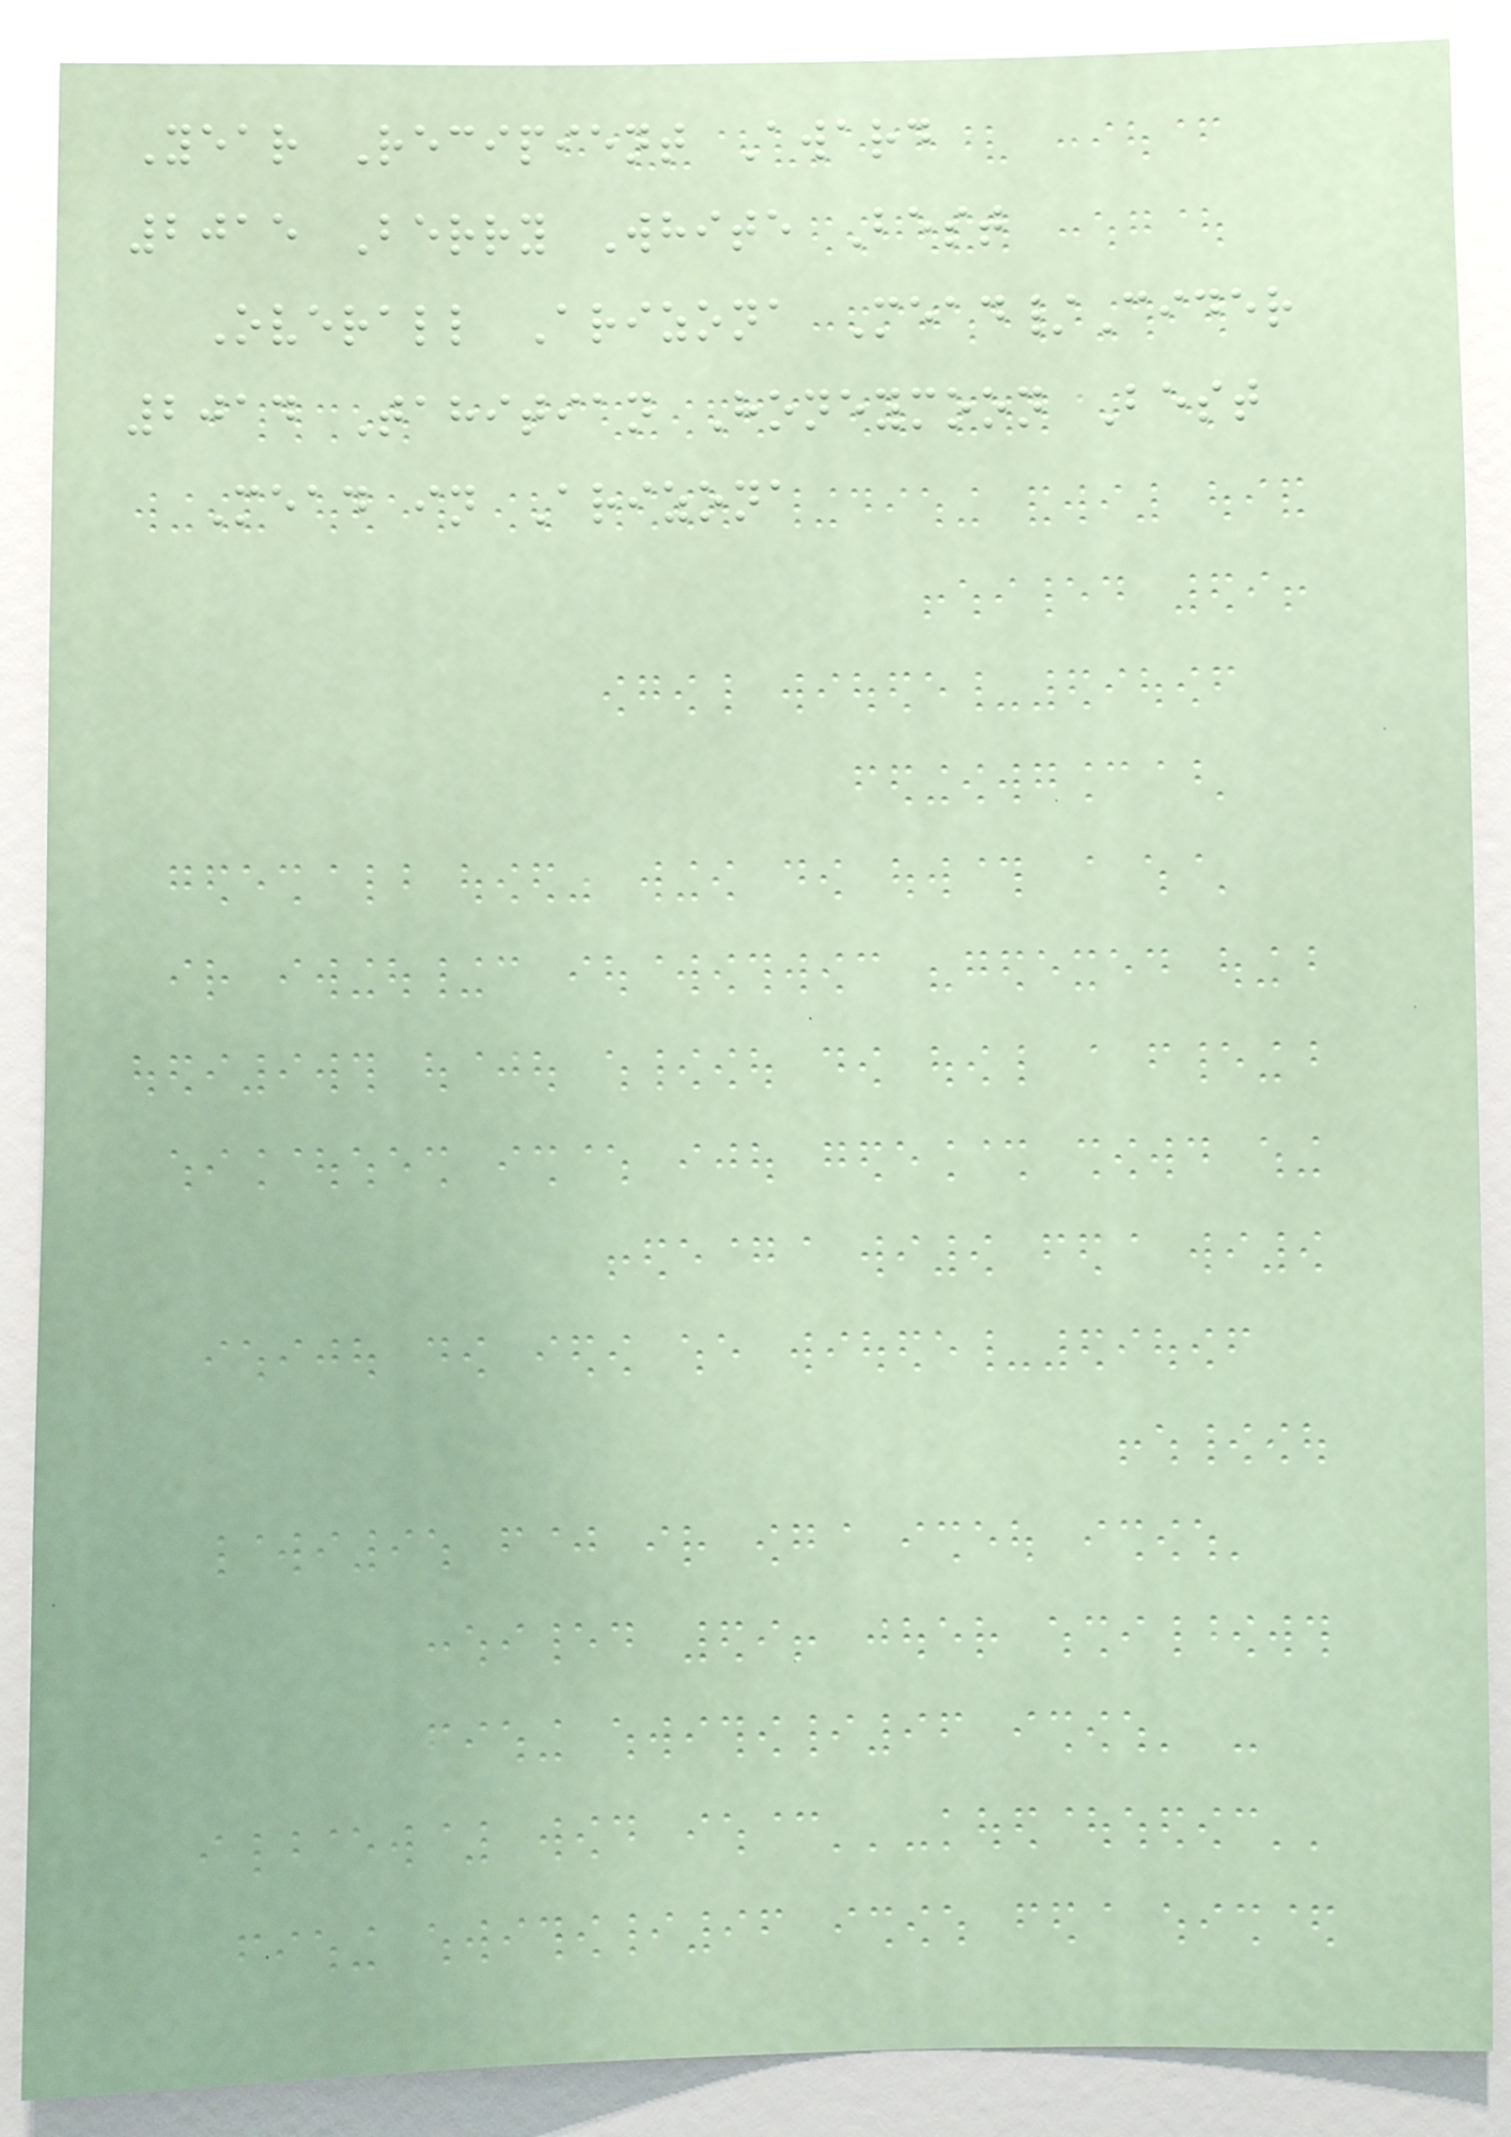Year Recipient Award
2015 Berry White Best
Overall Arizona Mead/Cider
2014 Tahitian Honeymoon Best
Mead in Arizona
